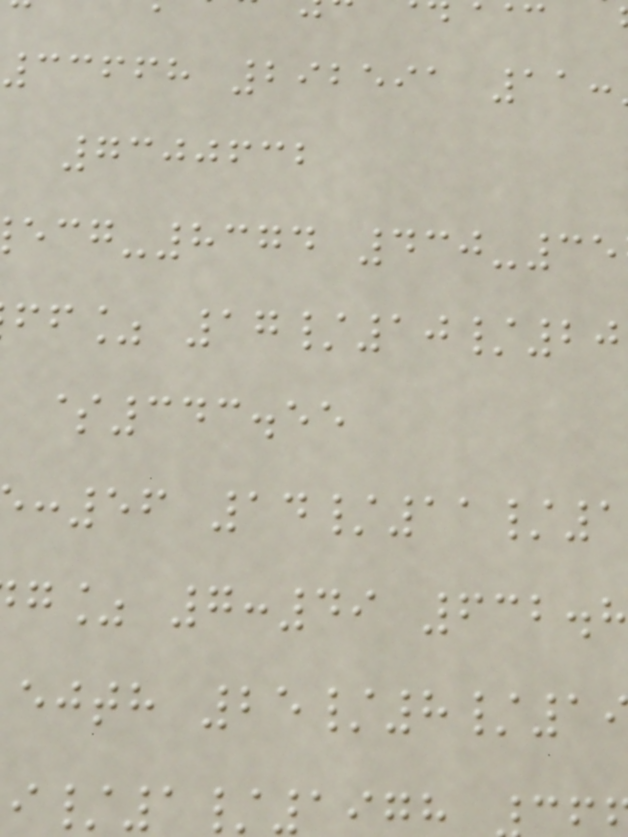33668 292591 11:
7300632
-8374 430-35
ff% 17/10/20
$343.55
:56 14/11/1
g% 7:49 632.8
ejth 25/8/1
